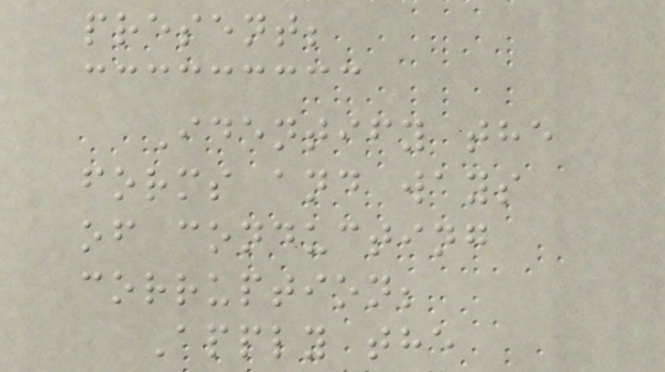present;
Identify the
forms and ways
of conducting
corruption;
Apply the
